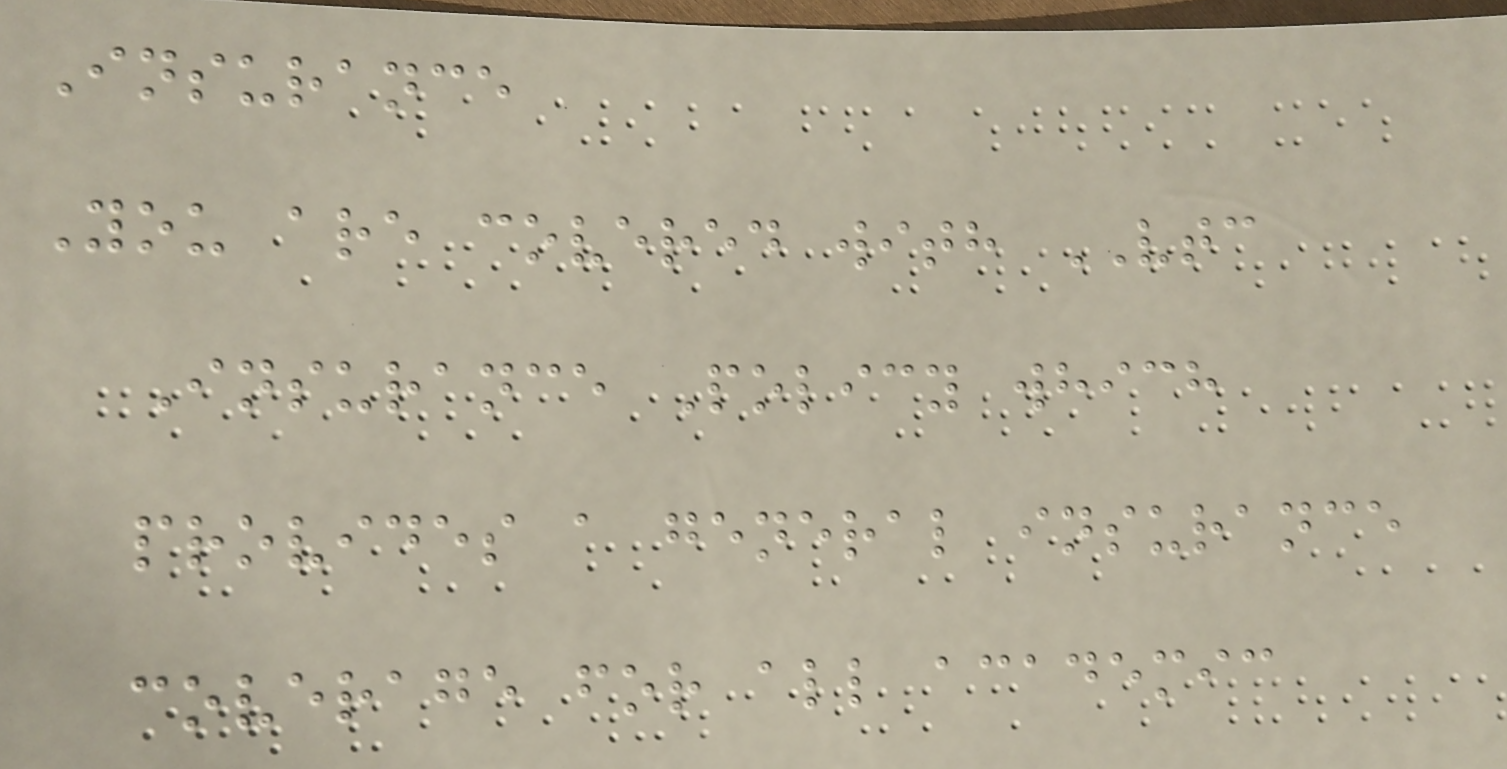Insurance
You are covered with VTC
Insurance Policy which
provides a general insurance
coverage for all academic
